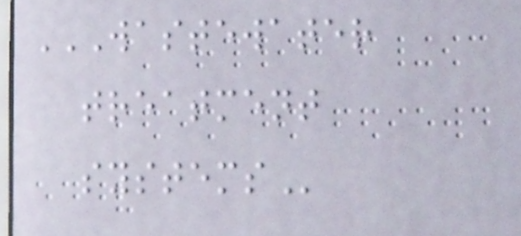WASTEWATER
TREATMENT
SYSTEMS
